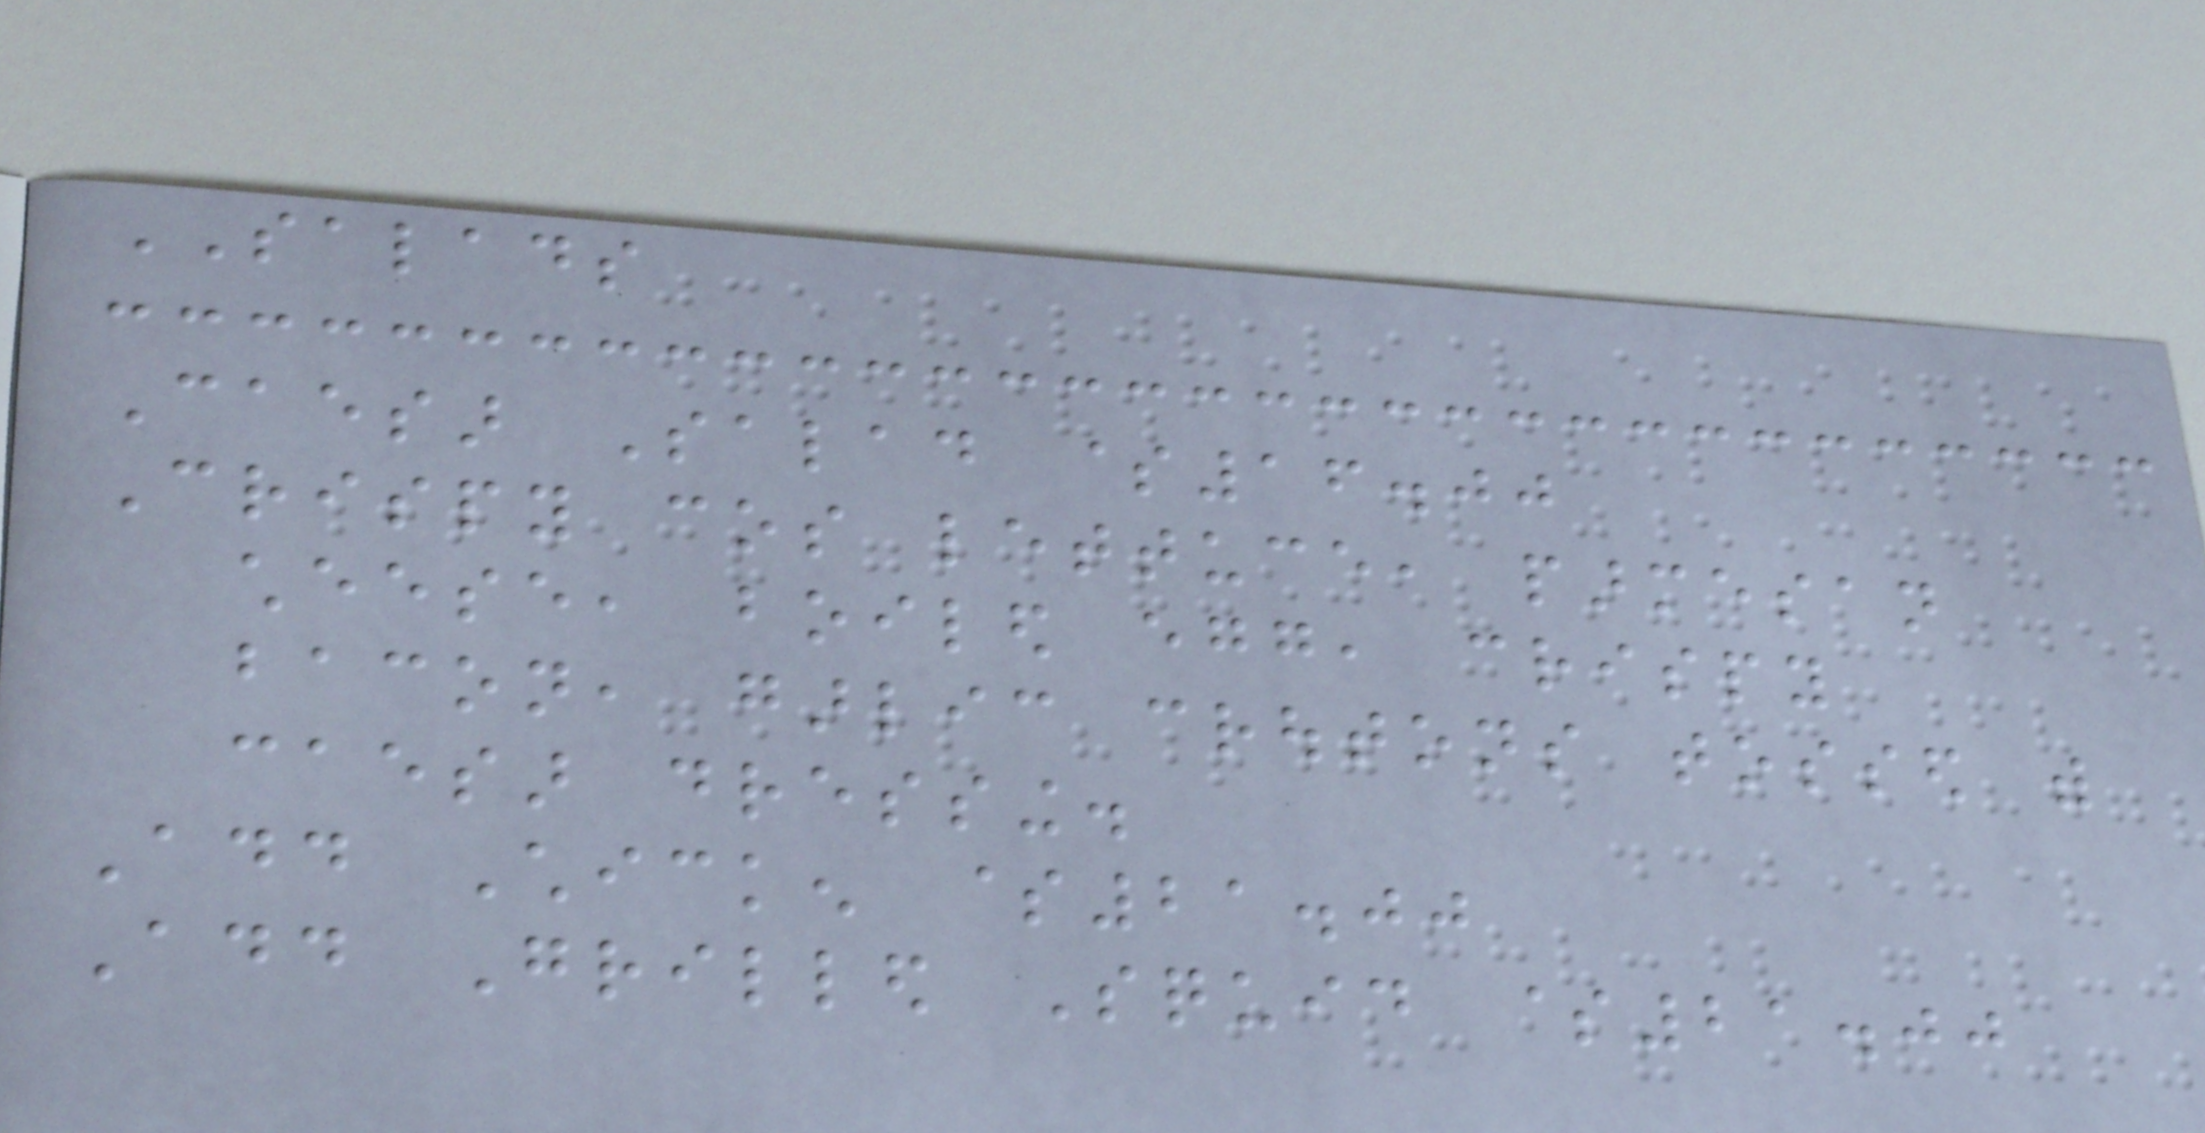SALADS
Caesar Salad $16.00
Crispy cos lettuce, parmesan
cheese, boiled egg, crispy
bacon, garlic croutons tossed with
caesar dressing.
Add Chicken $21.00
Add Grilled Squid $21.00
